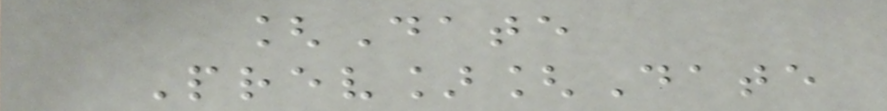[Date
Prev][Date
